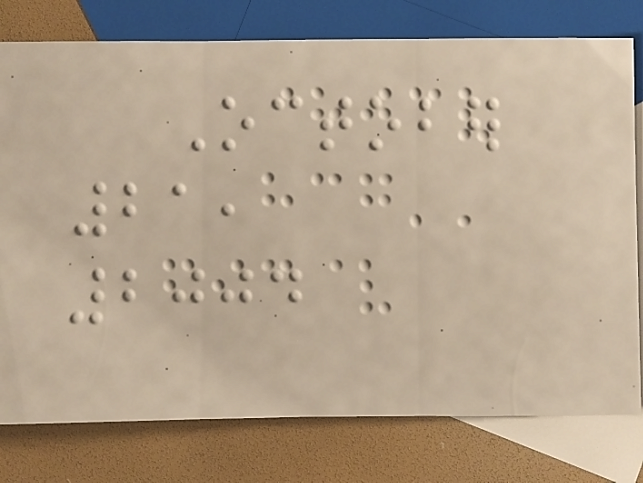October
21,
2004
